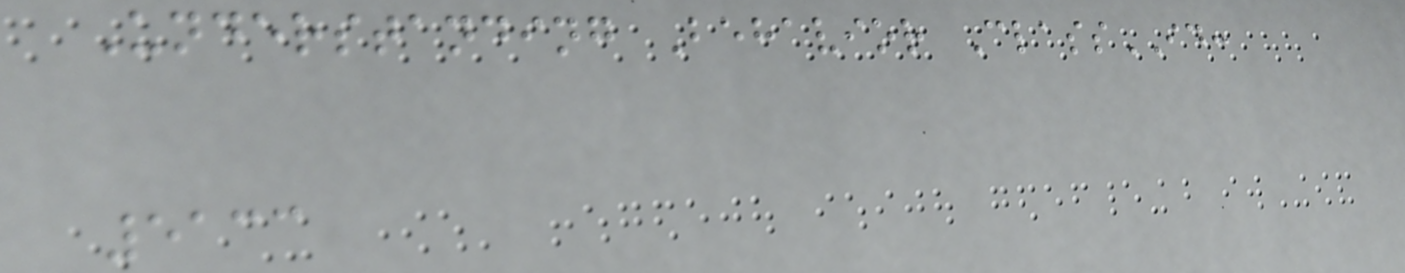Understanding Behavior ClassID:
5133
